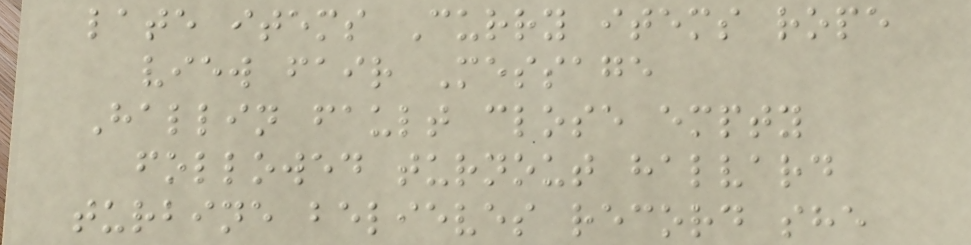late items Curry items rope
view fair Message
Hallin fault close empty
followed turnout halvard
turbine believes record she
